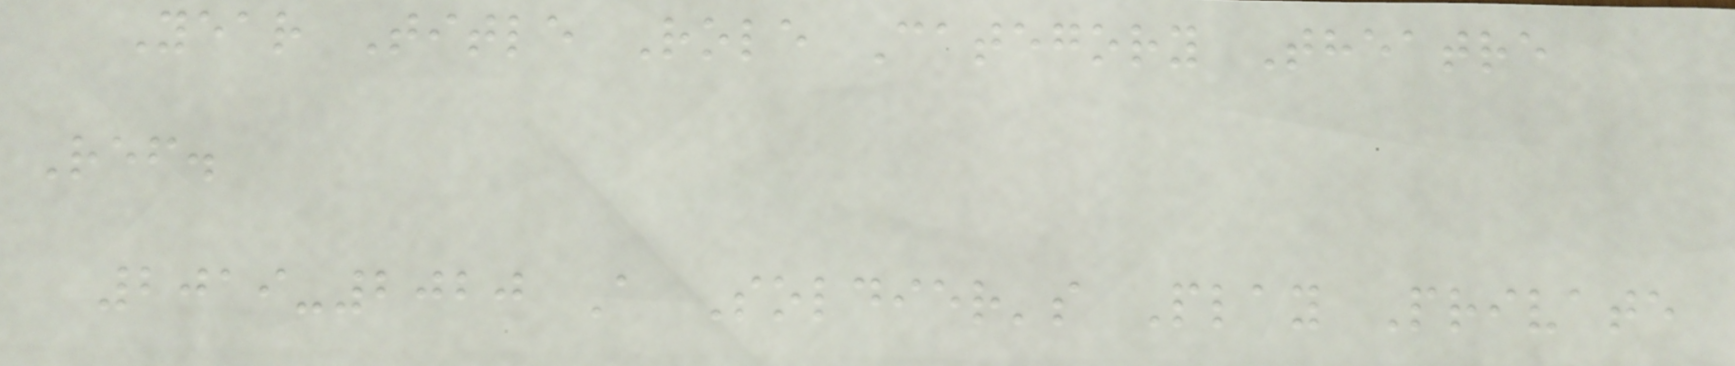Year Title Role Category Theatre
Ref.
2019-2020 A Soldier's Play Private
